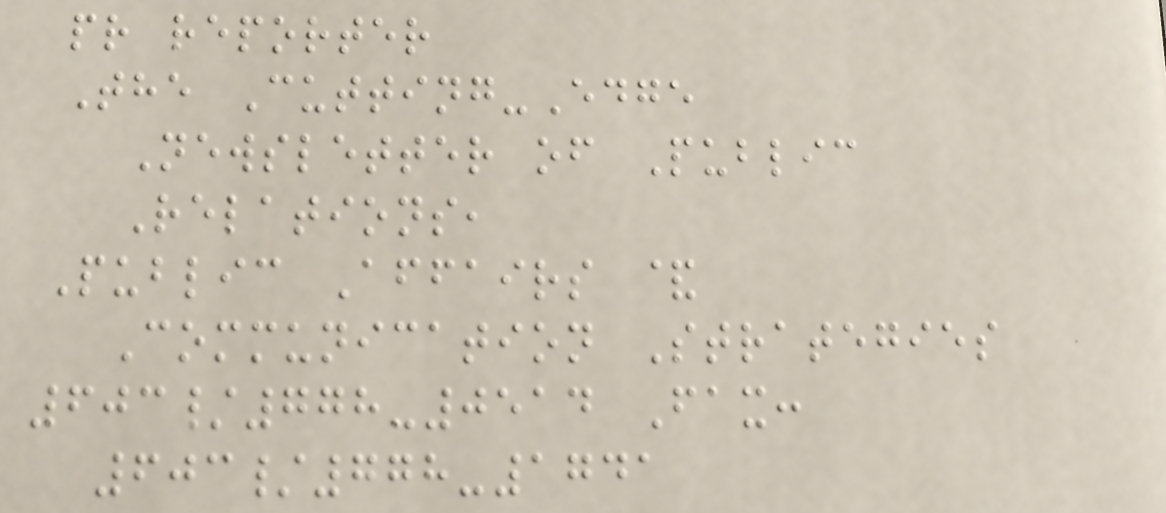pr reporter
The Cutting-Edge
Newsletter of Public
Relations,
Public Affairs &
Communication Strategies
603/778-0514 Fax:
603/778-1741
